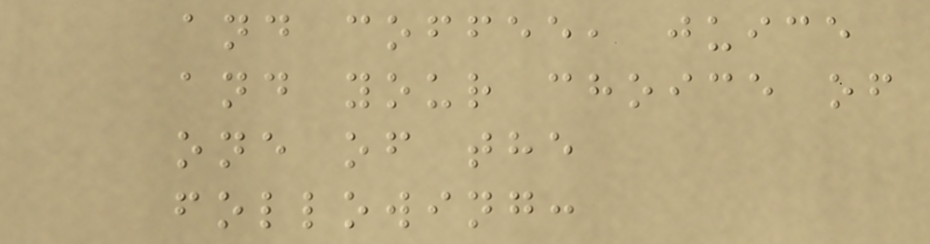and coffee, juice
and your choice of
one of the
following:
